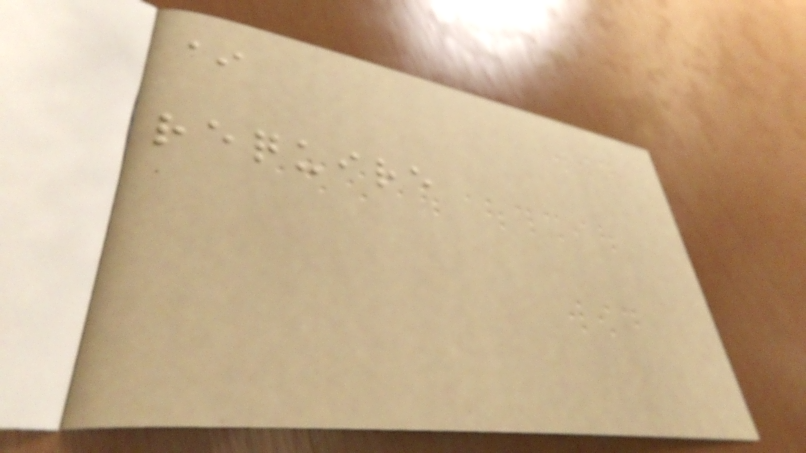*
require
